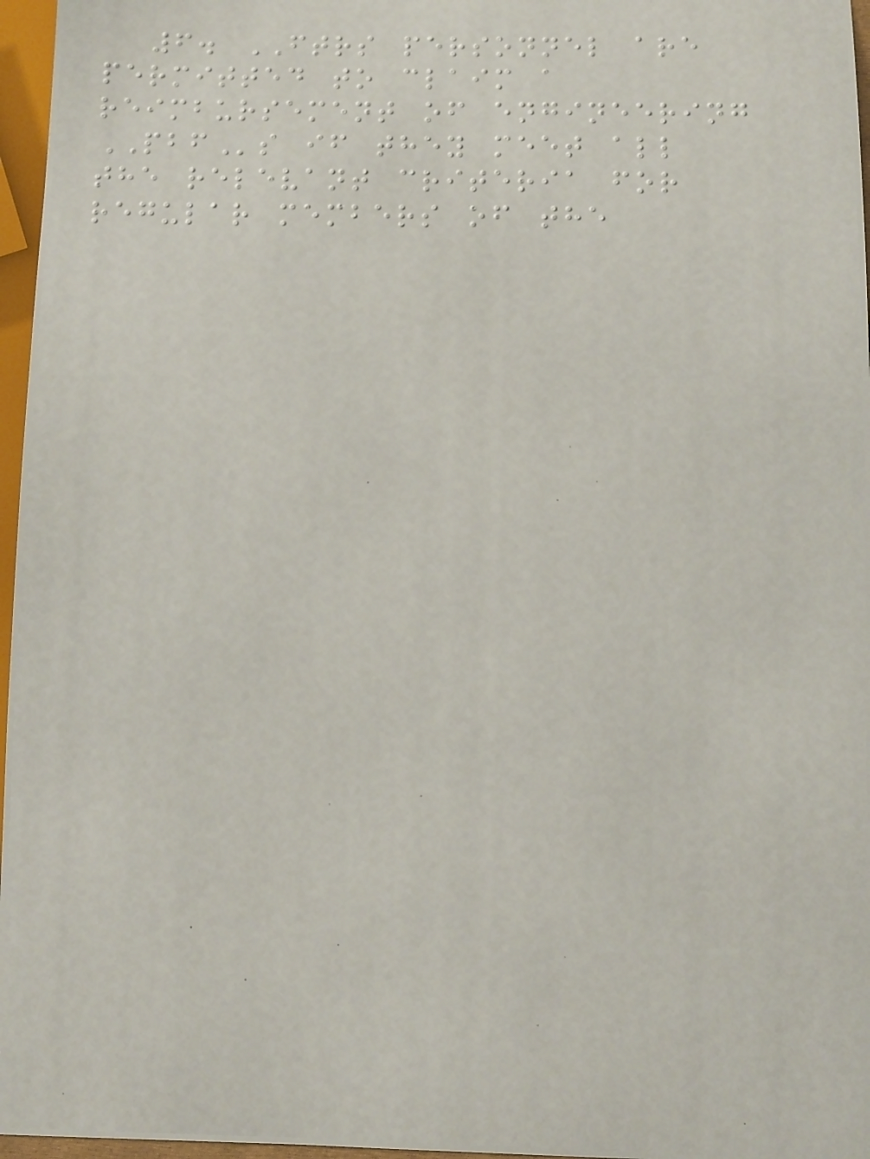6. FTRS personnel are
permitted to claim a
reimbursement of engineering
PBFs if they meet all
the relevant criteria for
regular members of the
